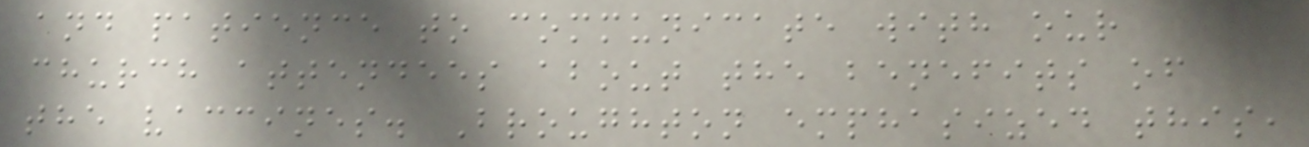and patience to communicate with our
church attendees about the benefits of
the vaccines. Broughton emphasized this,
